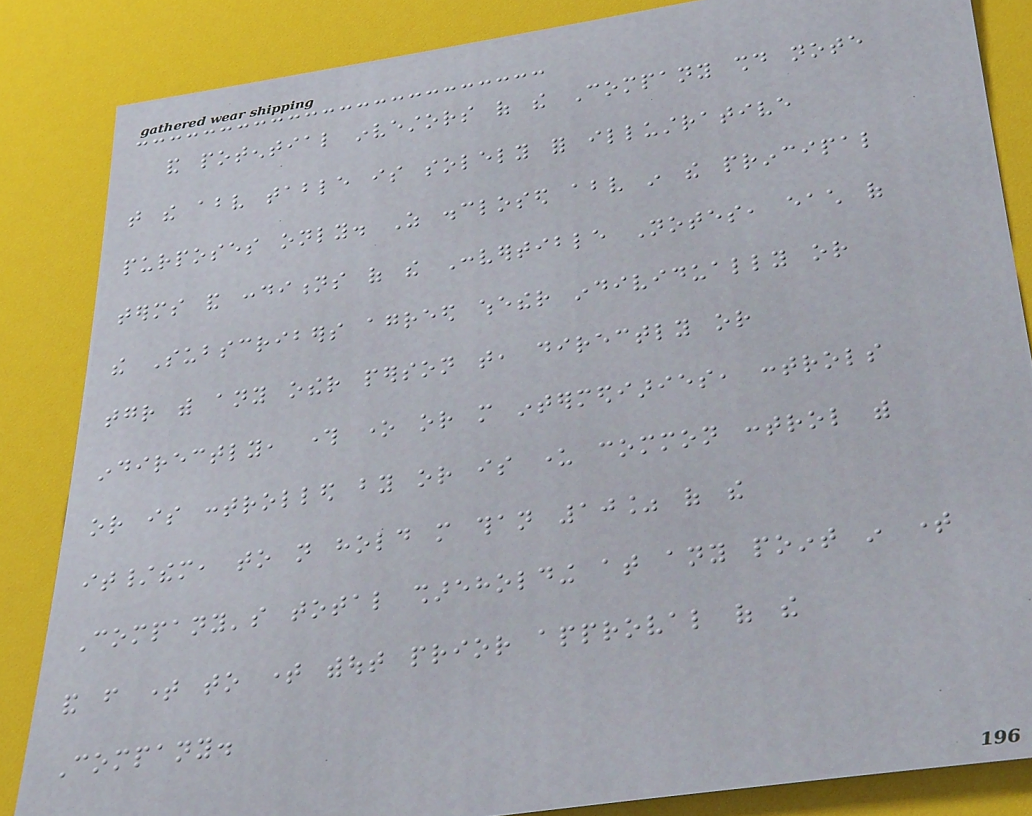and potential investors of the Company should note
that the above table is solely for illustrative
purposes only. As disclosed above in the principal
terms and conditions of the Convertible Notes, each of
the Subscribers agreed whether individually or
together with any other person that, directly or
indirectly, through one or more intermediaries, controls
or is controlled by or is under common control with
it/them, to not hold more than 10% of the
Company's total shareholding at any point in time
and from time to time without prior approval of the
Company.
